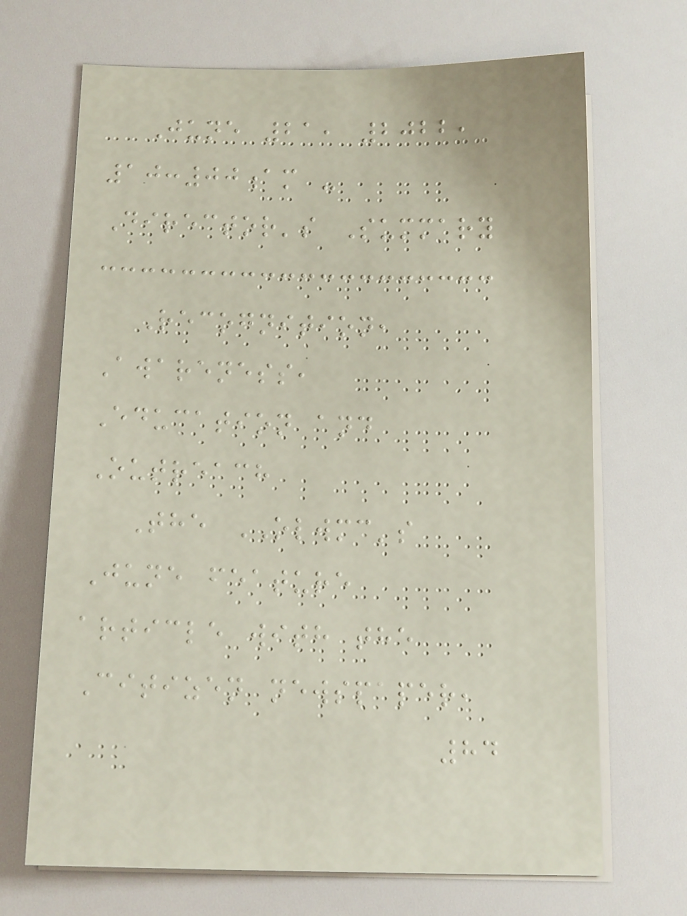June 21, 2022,
10:00am -
Director's Summary
Recognition,
Awareness,
Education and
Outreach
The OLWMC's
June feature
article with the
Citizen newspaper,
84
